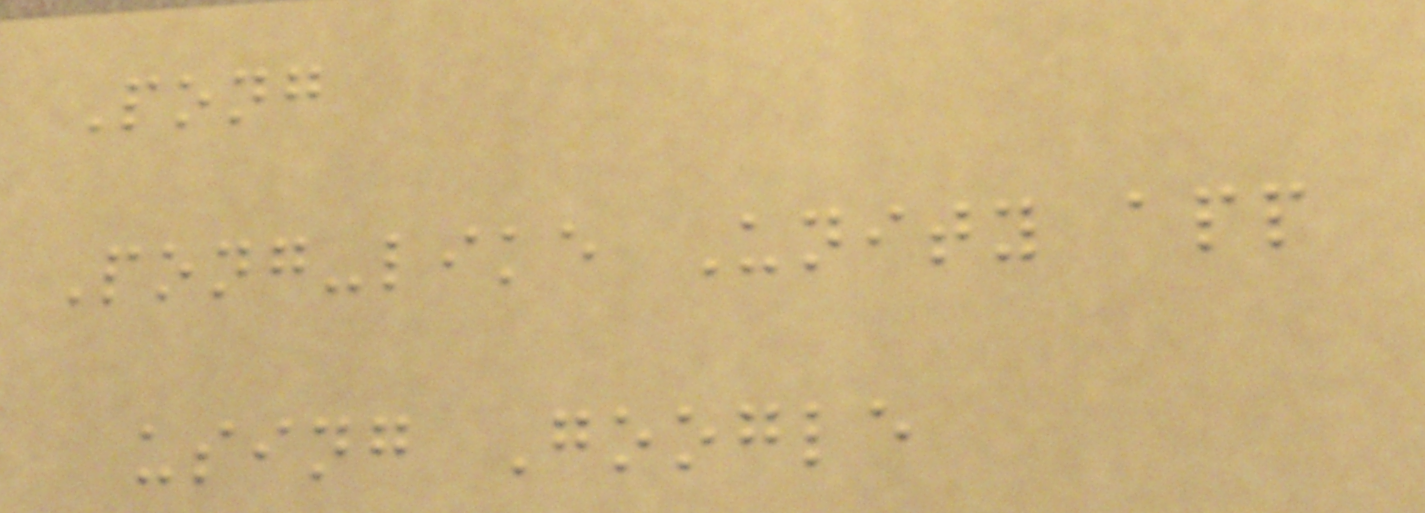Pong
Pong-like Unity app
using Google
